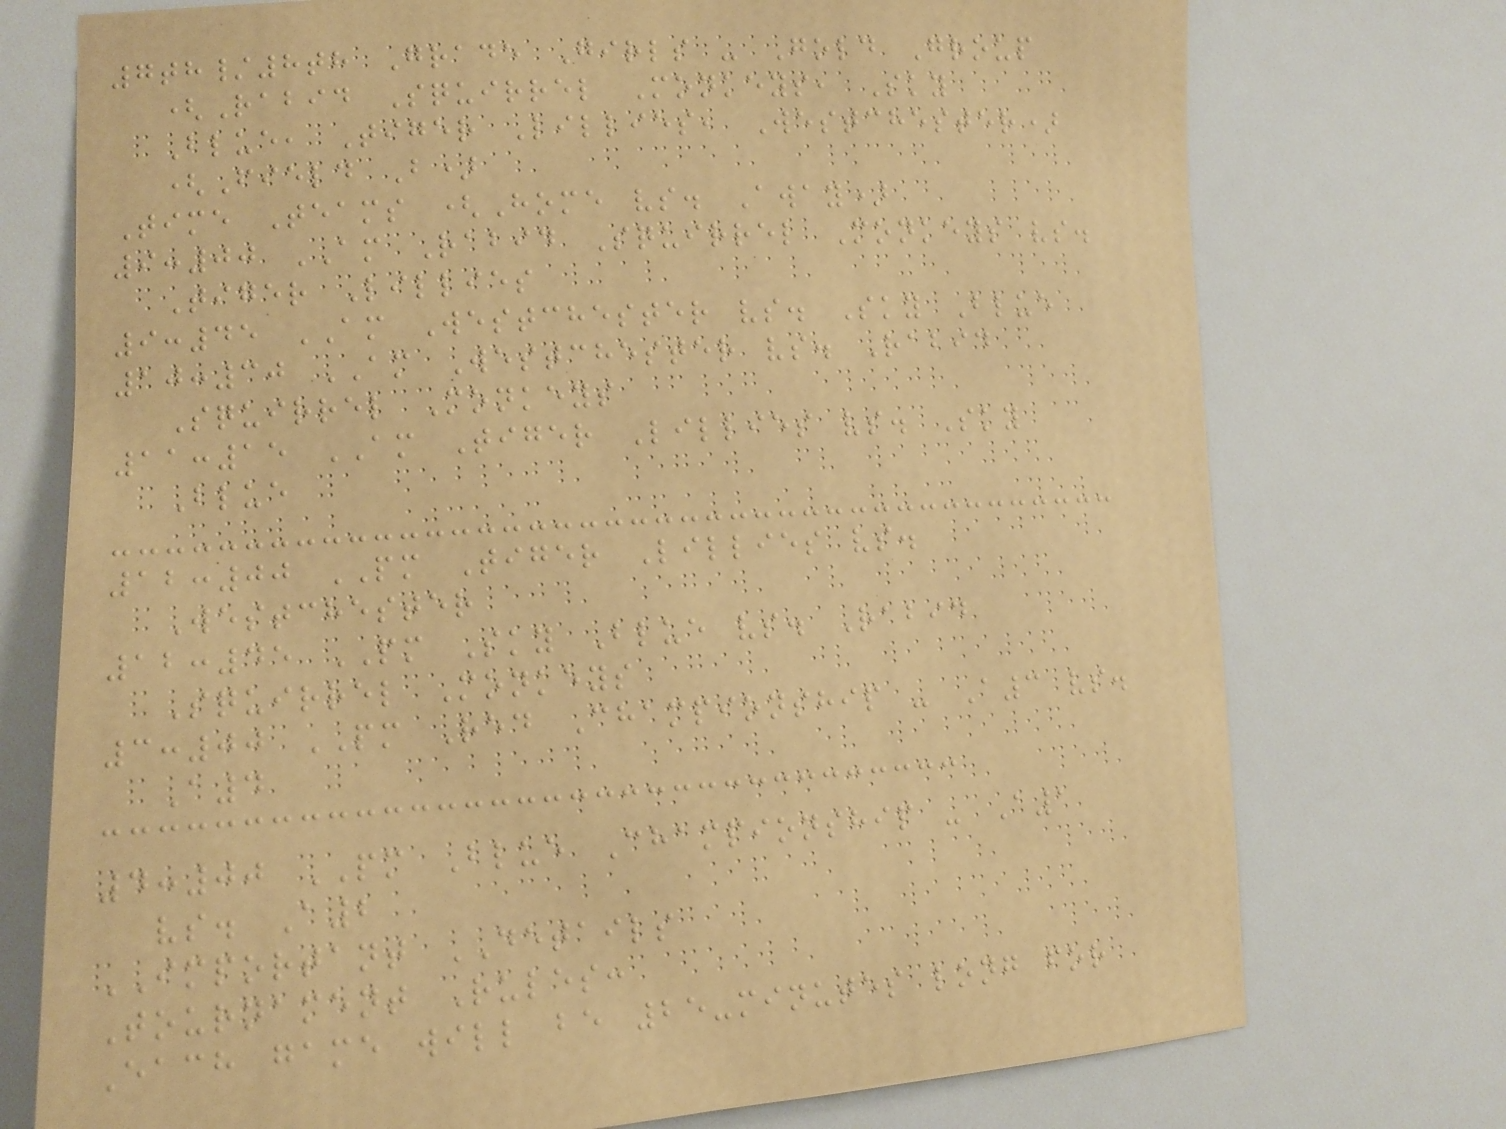7th/8th Grade Girls - Gold Group
(Rabid Squirrel Monkeys, Sky
Blue, Tiger Lillies, Westchester)
(Field B)
Time Teams (Home vs. Away)
9:00 AM Rabid Squirrel Monkeys vs.
Tiger Lillies
9:45 AM Westchester vs. Sky Blue
10:30 AM Westchester vs. Rabid
Squirrel Monkeys
11:15 AM Tiger Lillies vs. Sky
Blue
12:00 PM Tiger Lillies vs.
Westchester
12:45 PM Sky Blue vs. Rabid
Squirrel Monkeys
3:00 PM Red Championship - A3 vs.
A4
4:00 PM Blue Championship - A1
vs. A2
IMPORTANT DETAILS
Tournament Rules:
Each game will be 25-minutes long for
